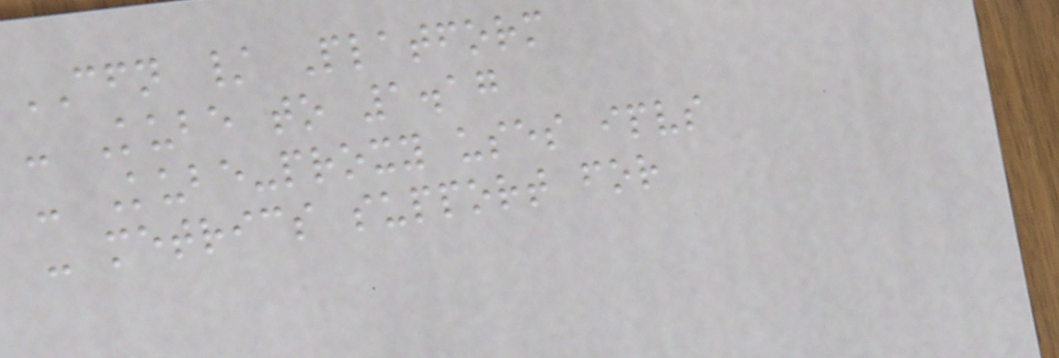CFN / Platform
- Kube to 1.17
- Kube-proxy uses ipvs
- metrics support for
